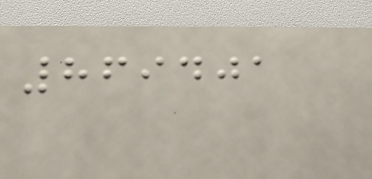869401
